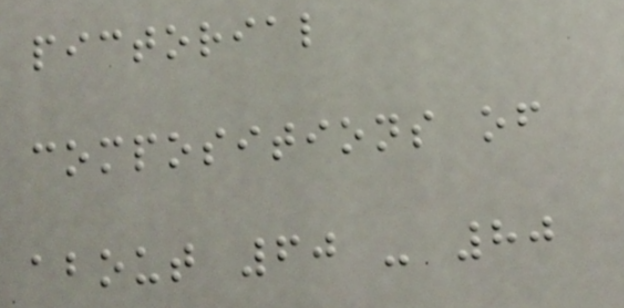pictorial
compositions of
about 60 - 80
